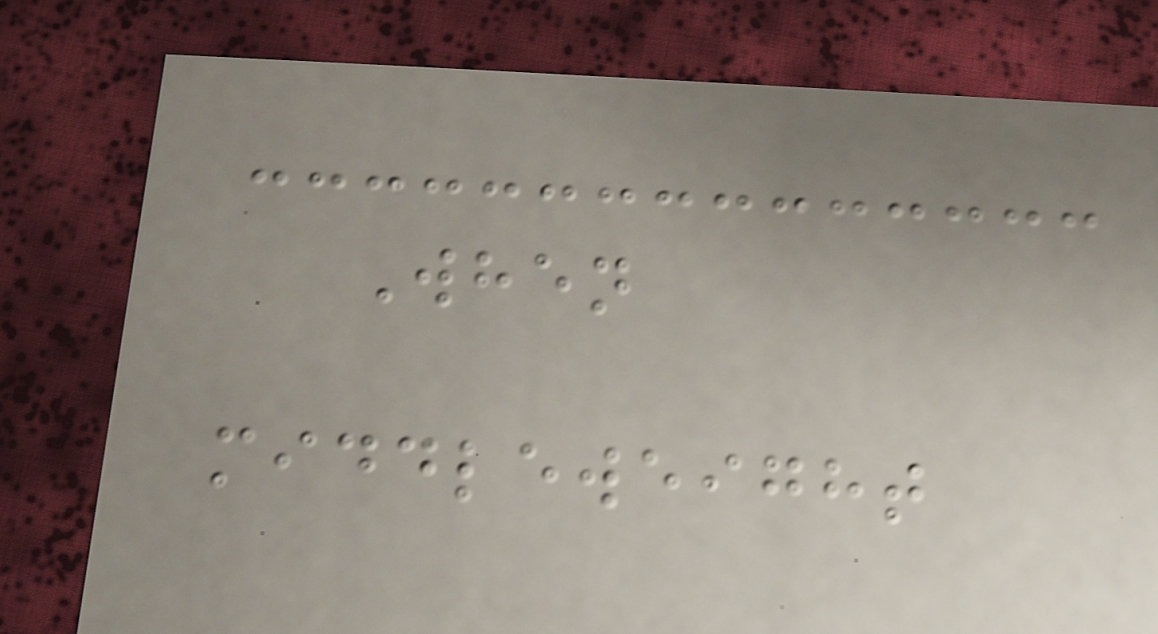When
middleweight
